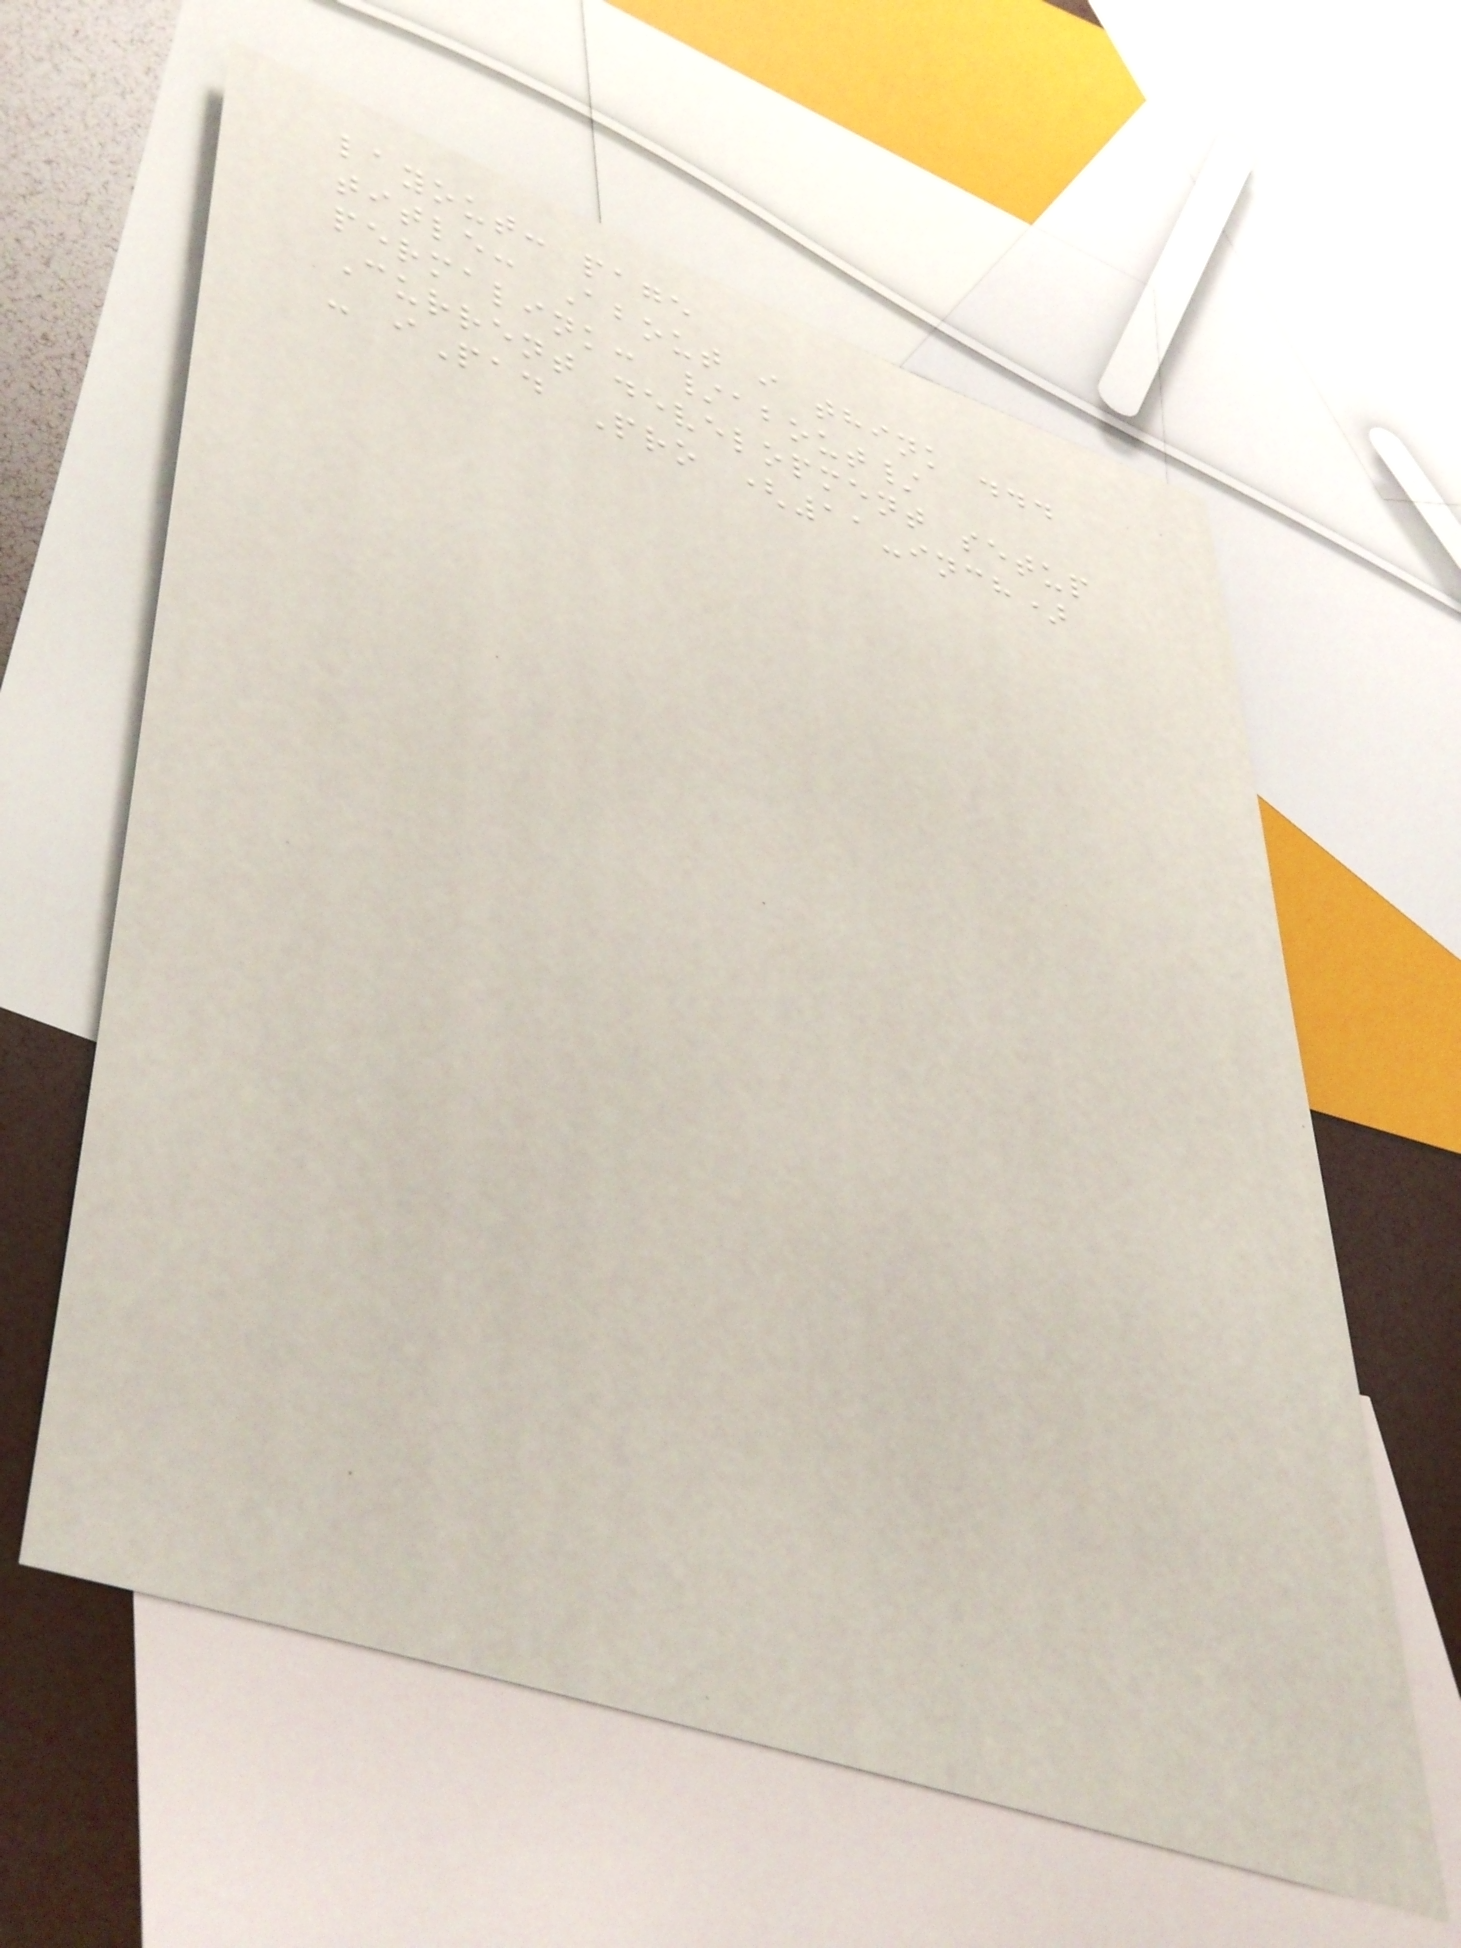layout: page
title: About i think ...
permalink: /about/
Current development setup
- iPad Pro (11-inch)
